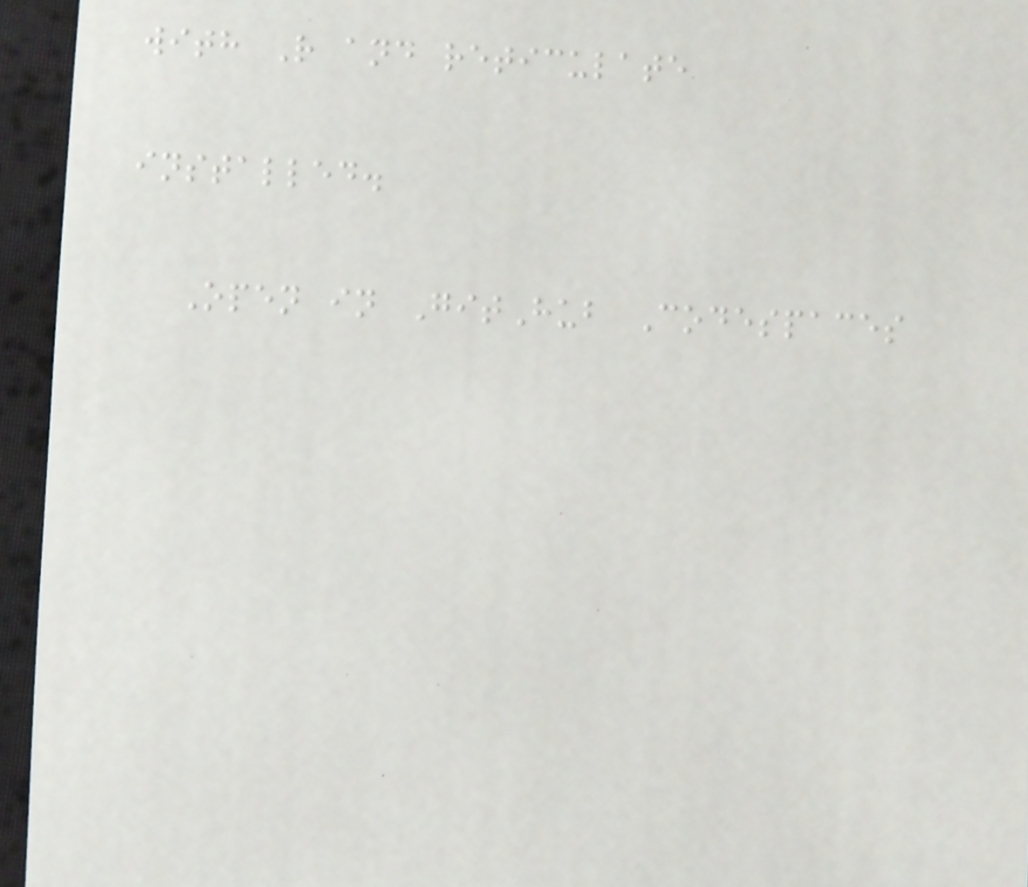with R and reticulate
installed.
Open in GitHub Codespaces
